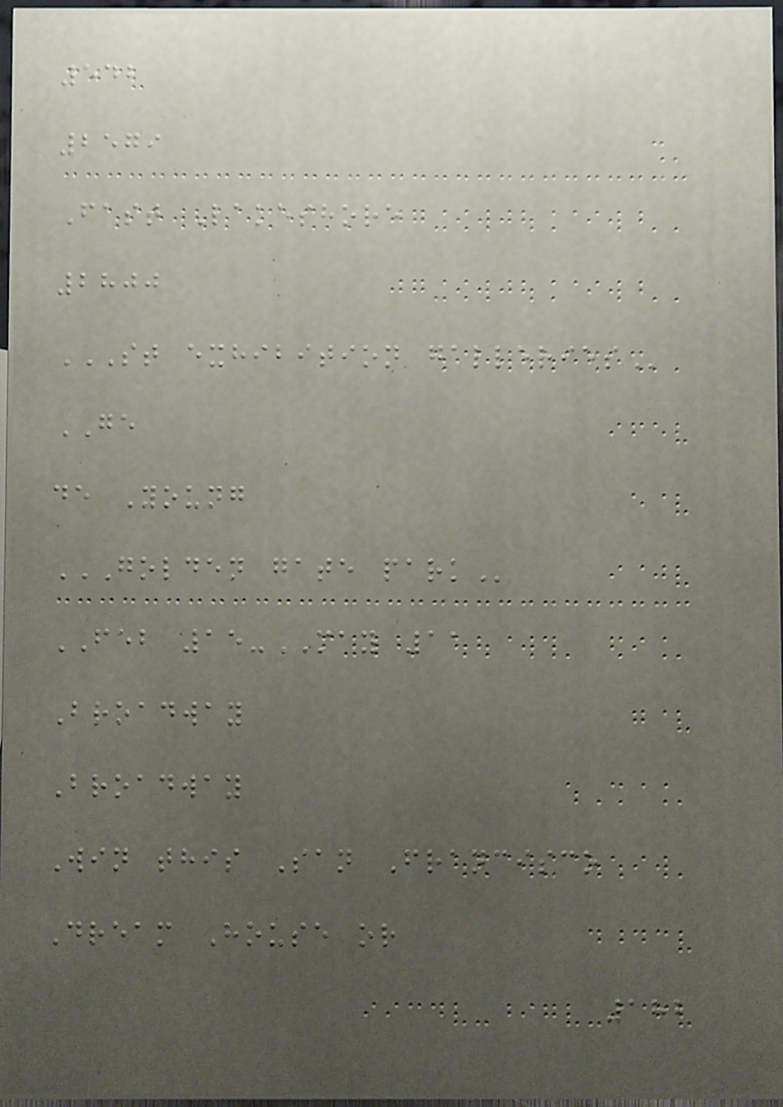542
2579
Fast Lakeshore
2800
ST EXHIBITION GALLERIES
GE
de Young
GOLDEN GATE PARK
FEB 15-MAY 11
Broadway
Broadway
Win this San Francisco
Dream House or
182
